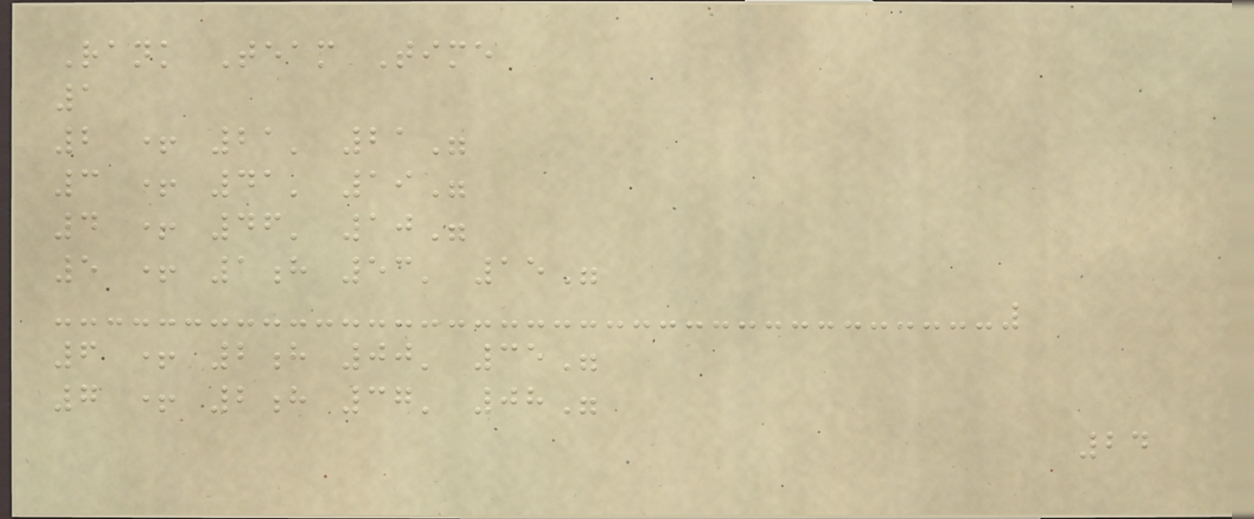Rank Team Time
1
2 + 21' 21"
3 + 41' 19"
4 + 46' 10"
5 + 1h 53' 15"
6 + 2h 00' 35"
7 + 2h 37' 08"
24
